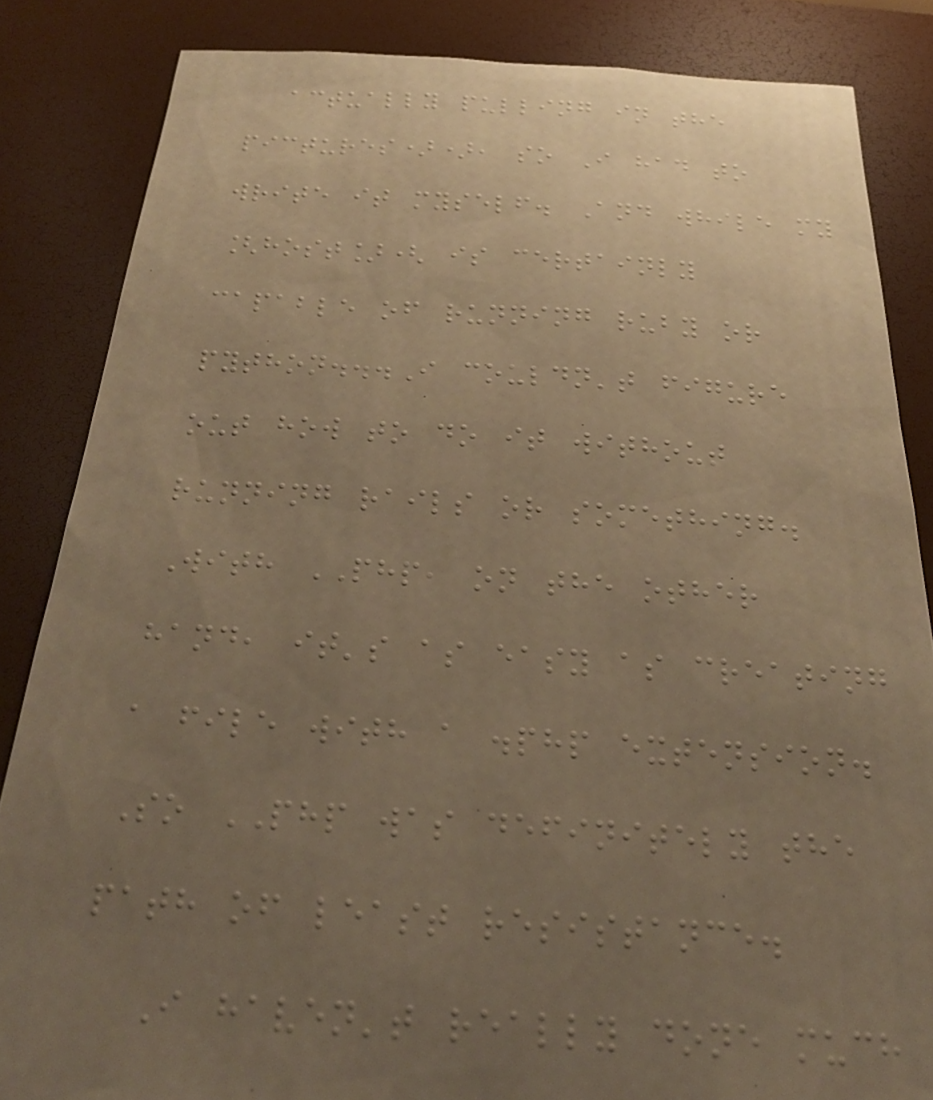actually pulling in the
pictures)), so I had to
write it myself. And while my
[host]( is certainly
capable of running ruby or
python...I couldn't figure
out how to do it without
running rails or something.
With PHP, on the other
hand, it's as easy as creating
a file with a .php extension.
So PHP was definitely the
path of least resistance.
I haven't really done much
